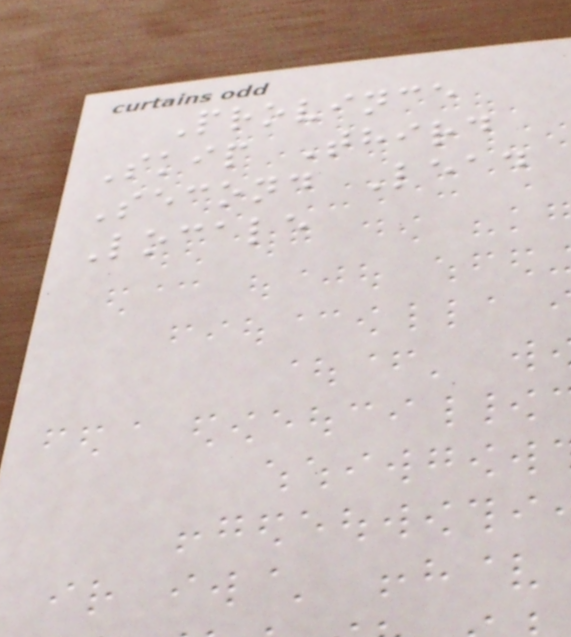Province
Skip Third
Second Lead
Locale
